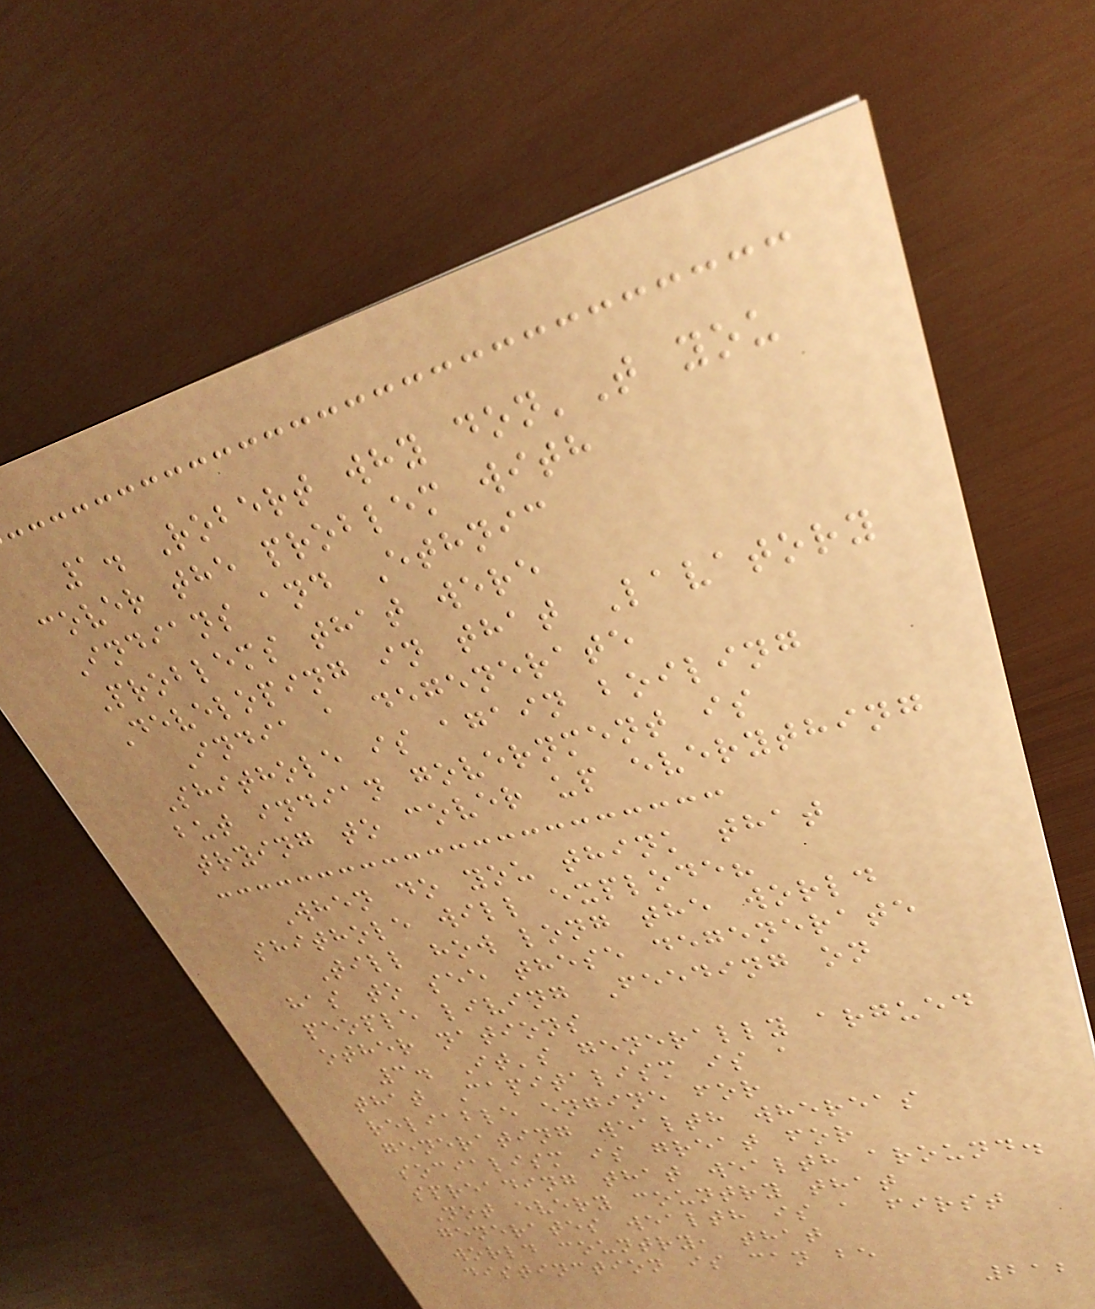1. Robert why don'T you
cover the problem with
Indians and Ethnic
Problems that were
Developing in that Lavatory
India a degenerate
Shithole is again boiling
but indian government is
trying to cover up everything
When do you think that
shithole will explode?
Till how long the world
has to see these degenerate
people living Feeding on
other nations
3. It's generally argued
that Capitalism is a
reliable engine for
generating wealth whereas
socialism is great for
spreading that wealth around.
Not every country that
generates wealth is a first
world country, that
distinction is can be
212
